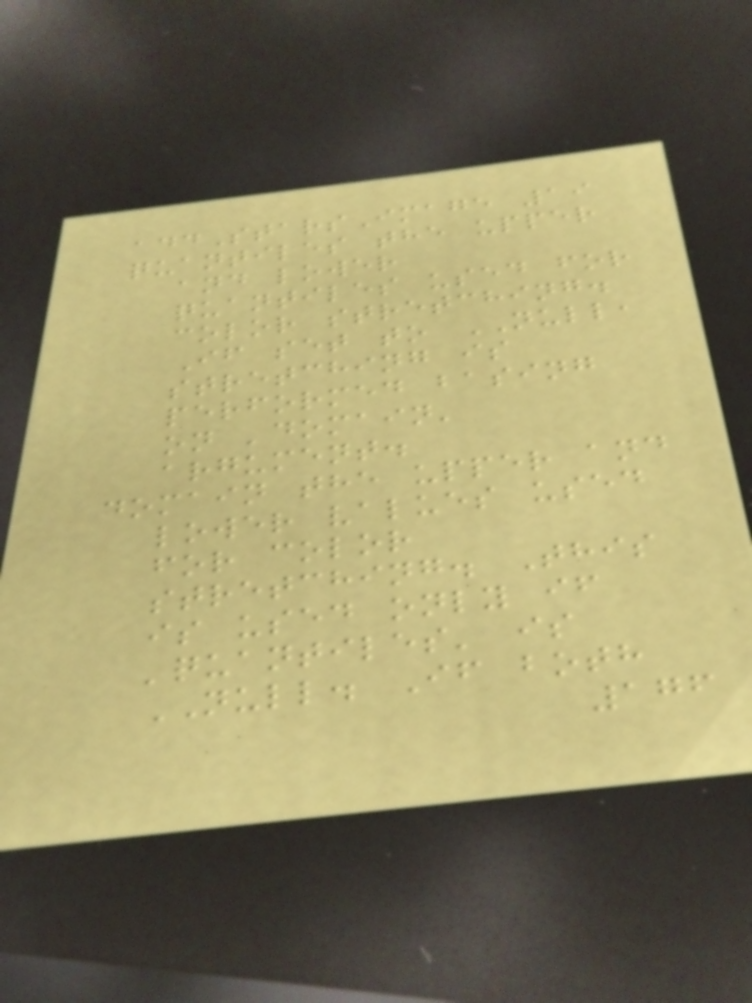addStarsImage 19
quantiles the upper
and lower
quantiles used for
color stretching.
If set to NULL,
stretching is
performed basing
on 'domain'
argument.
domain the upper and
lower values used
for color
stretching. This
is used only if
'quantiles' is
NULL. If both
176
